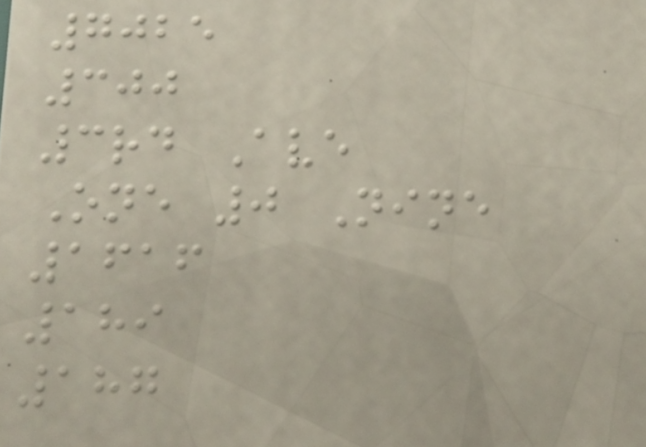7025
300
3rd Ave
One 0 Nine
1616
189
187
